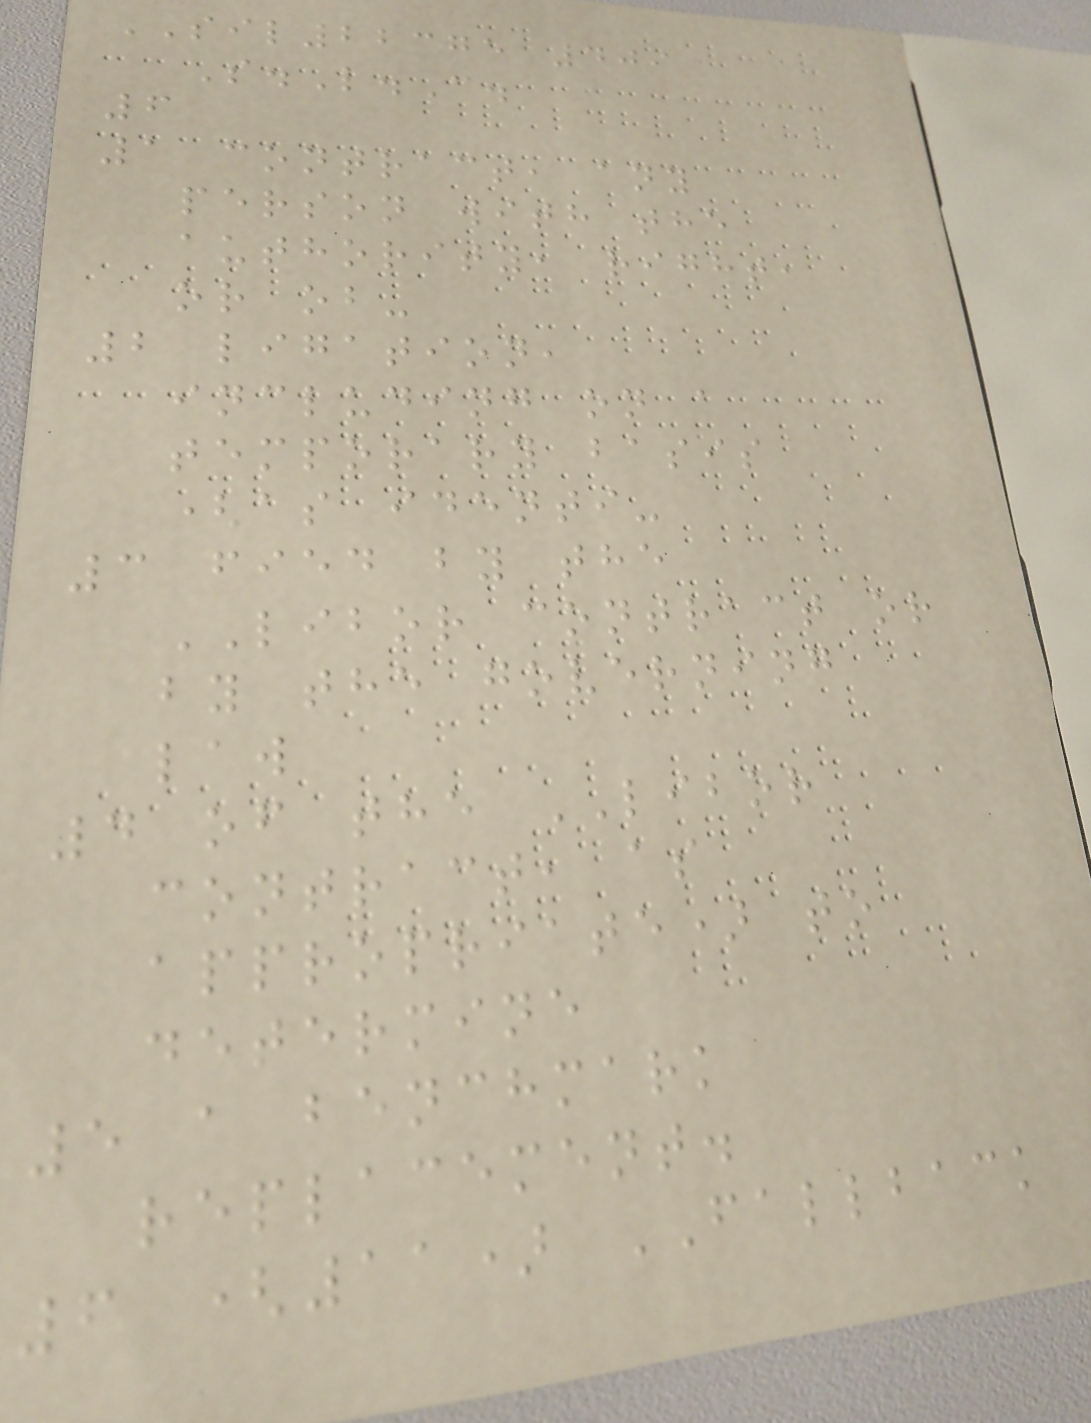SIL22375 409
S.L.C.
6
1 contract, any
person with the
authority, right,
or ob-
2 ligation,
including on a
temporary basis
(as identi-
3 fied by the
LIBOR contract or
by the governing
law
4 of the LIBOR
contract, as
appropriate) to
determine
5 a benchmark
replacement.
6 (11) FALLBACK
